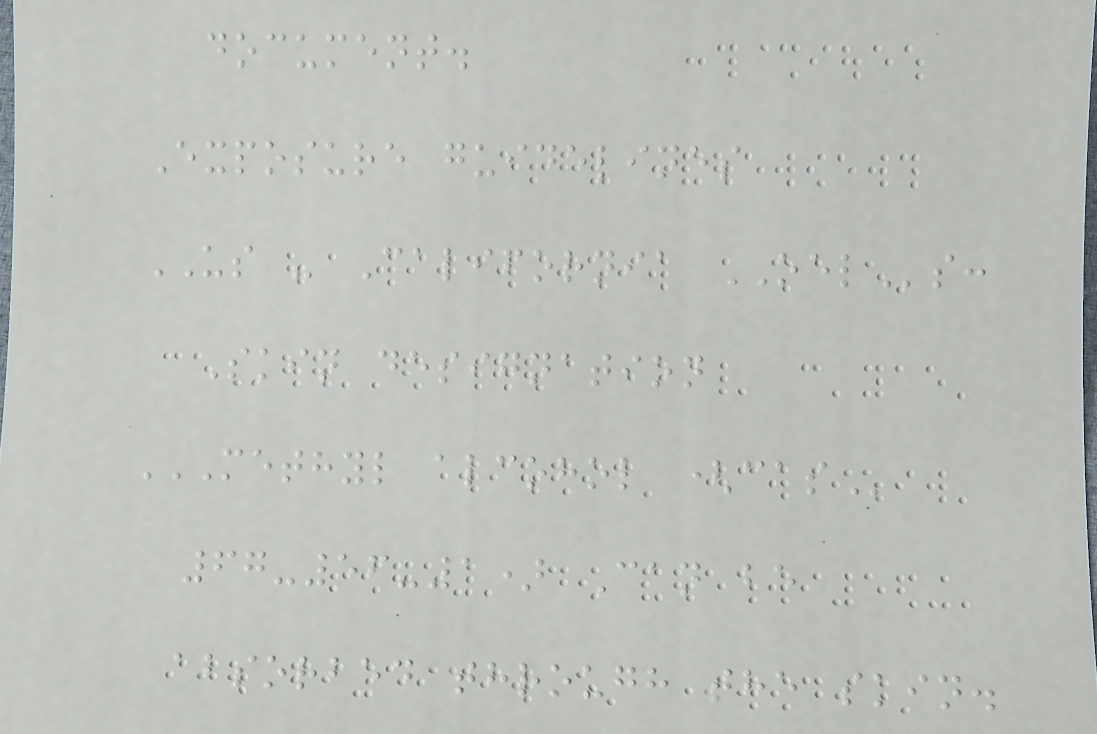document.
Exposure guidelines
US - California OELs:
Skin designation
METHYL ALCOHOL (CAS
67-56-1) Can be
absorbed through the skin.
